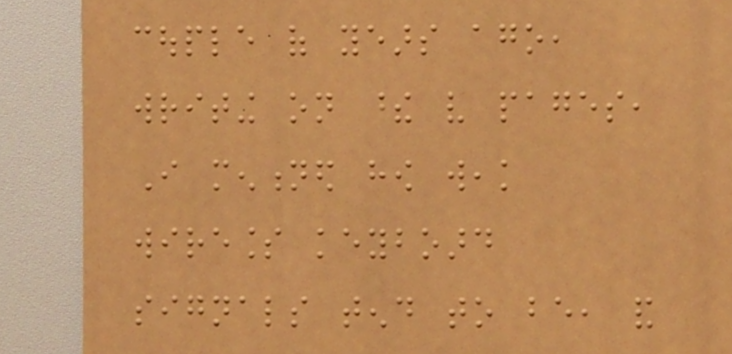couple of years ago,
writing on these very pages,
I mentioned how weak
wireless keyboard
signals tend to be, and
